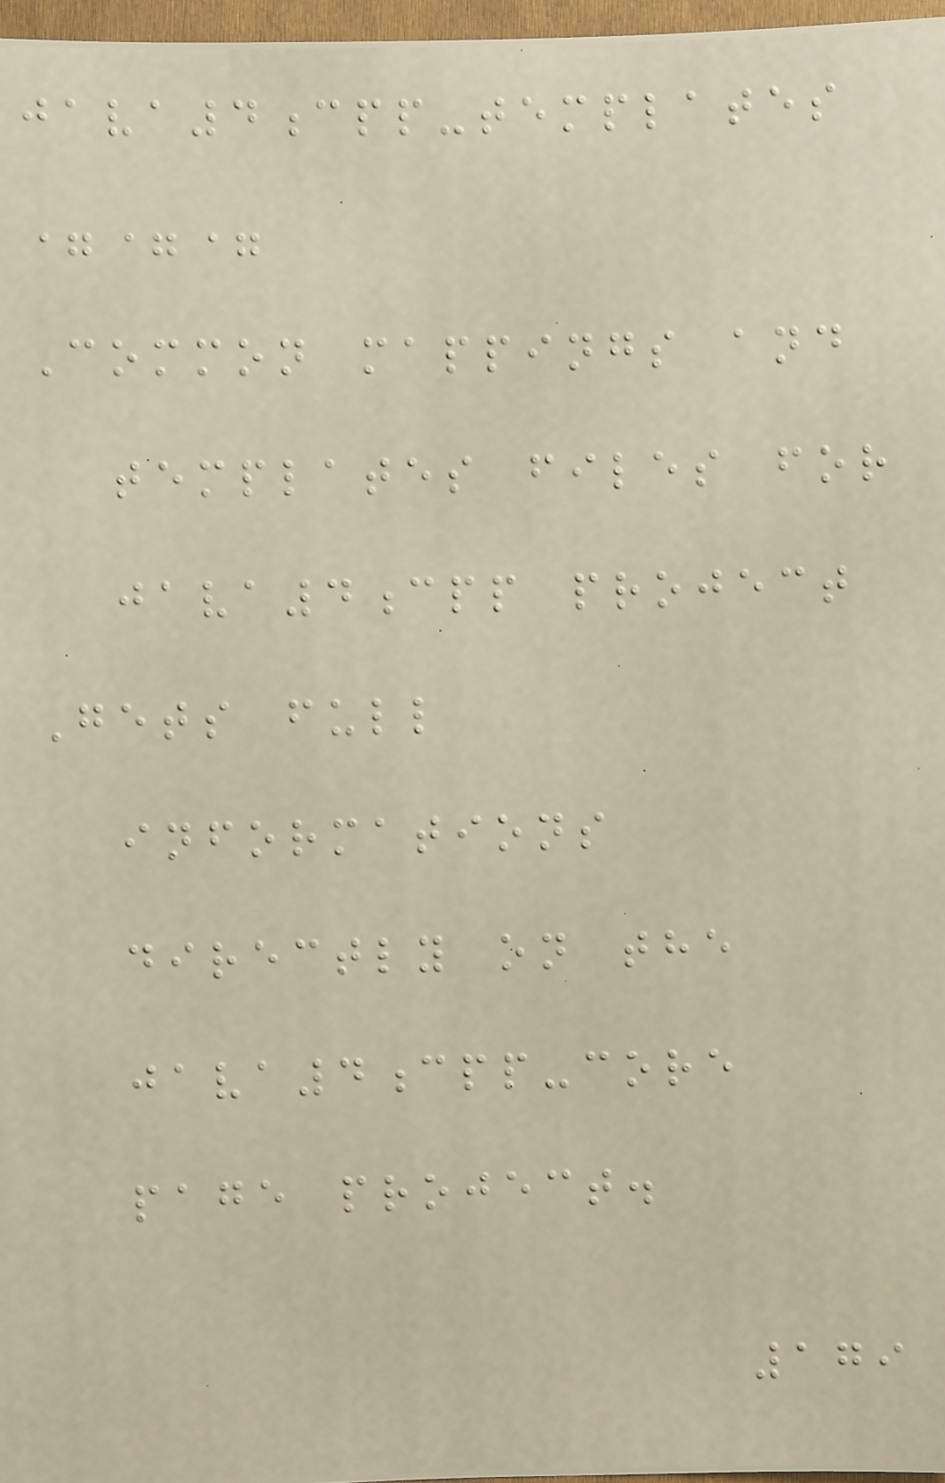java4cpp-templates
===
Common mappings and
templates files for
java4cpp project
Gets full
informations
directly on the
java4cpp-core
page project.
179
